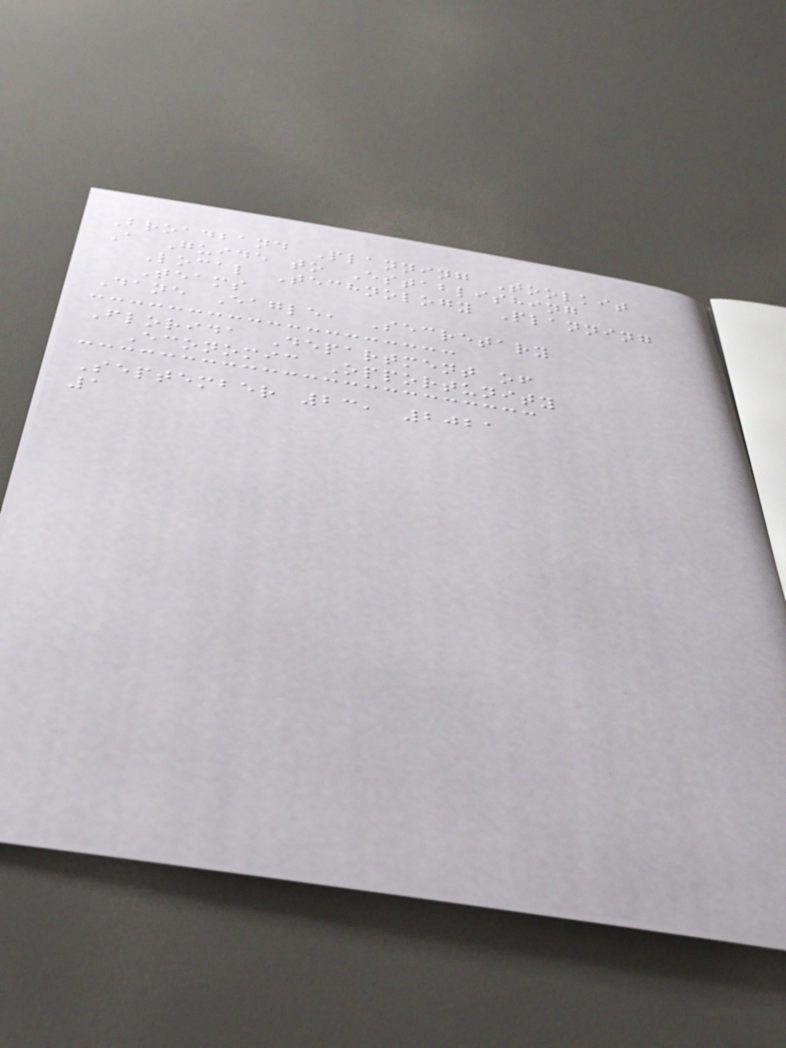Broadband Planning Toolkit
A Guide to Establishing
Local Technology Planning
Teams
Dane Eagle, Secretary
Florida Department of
Economic Opportunity
September 23, 2021
1
